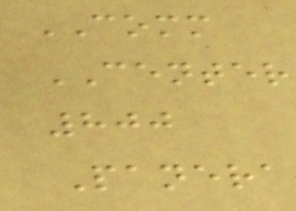COMM
CENTER
800
Panera
